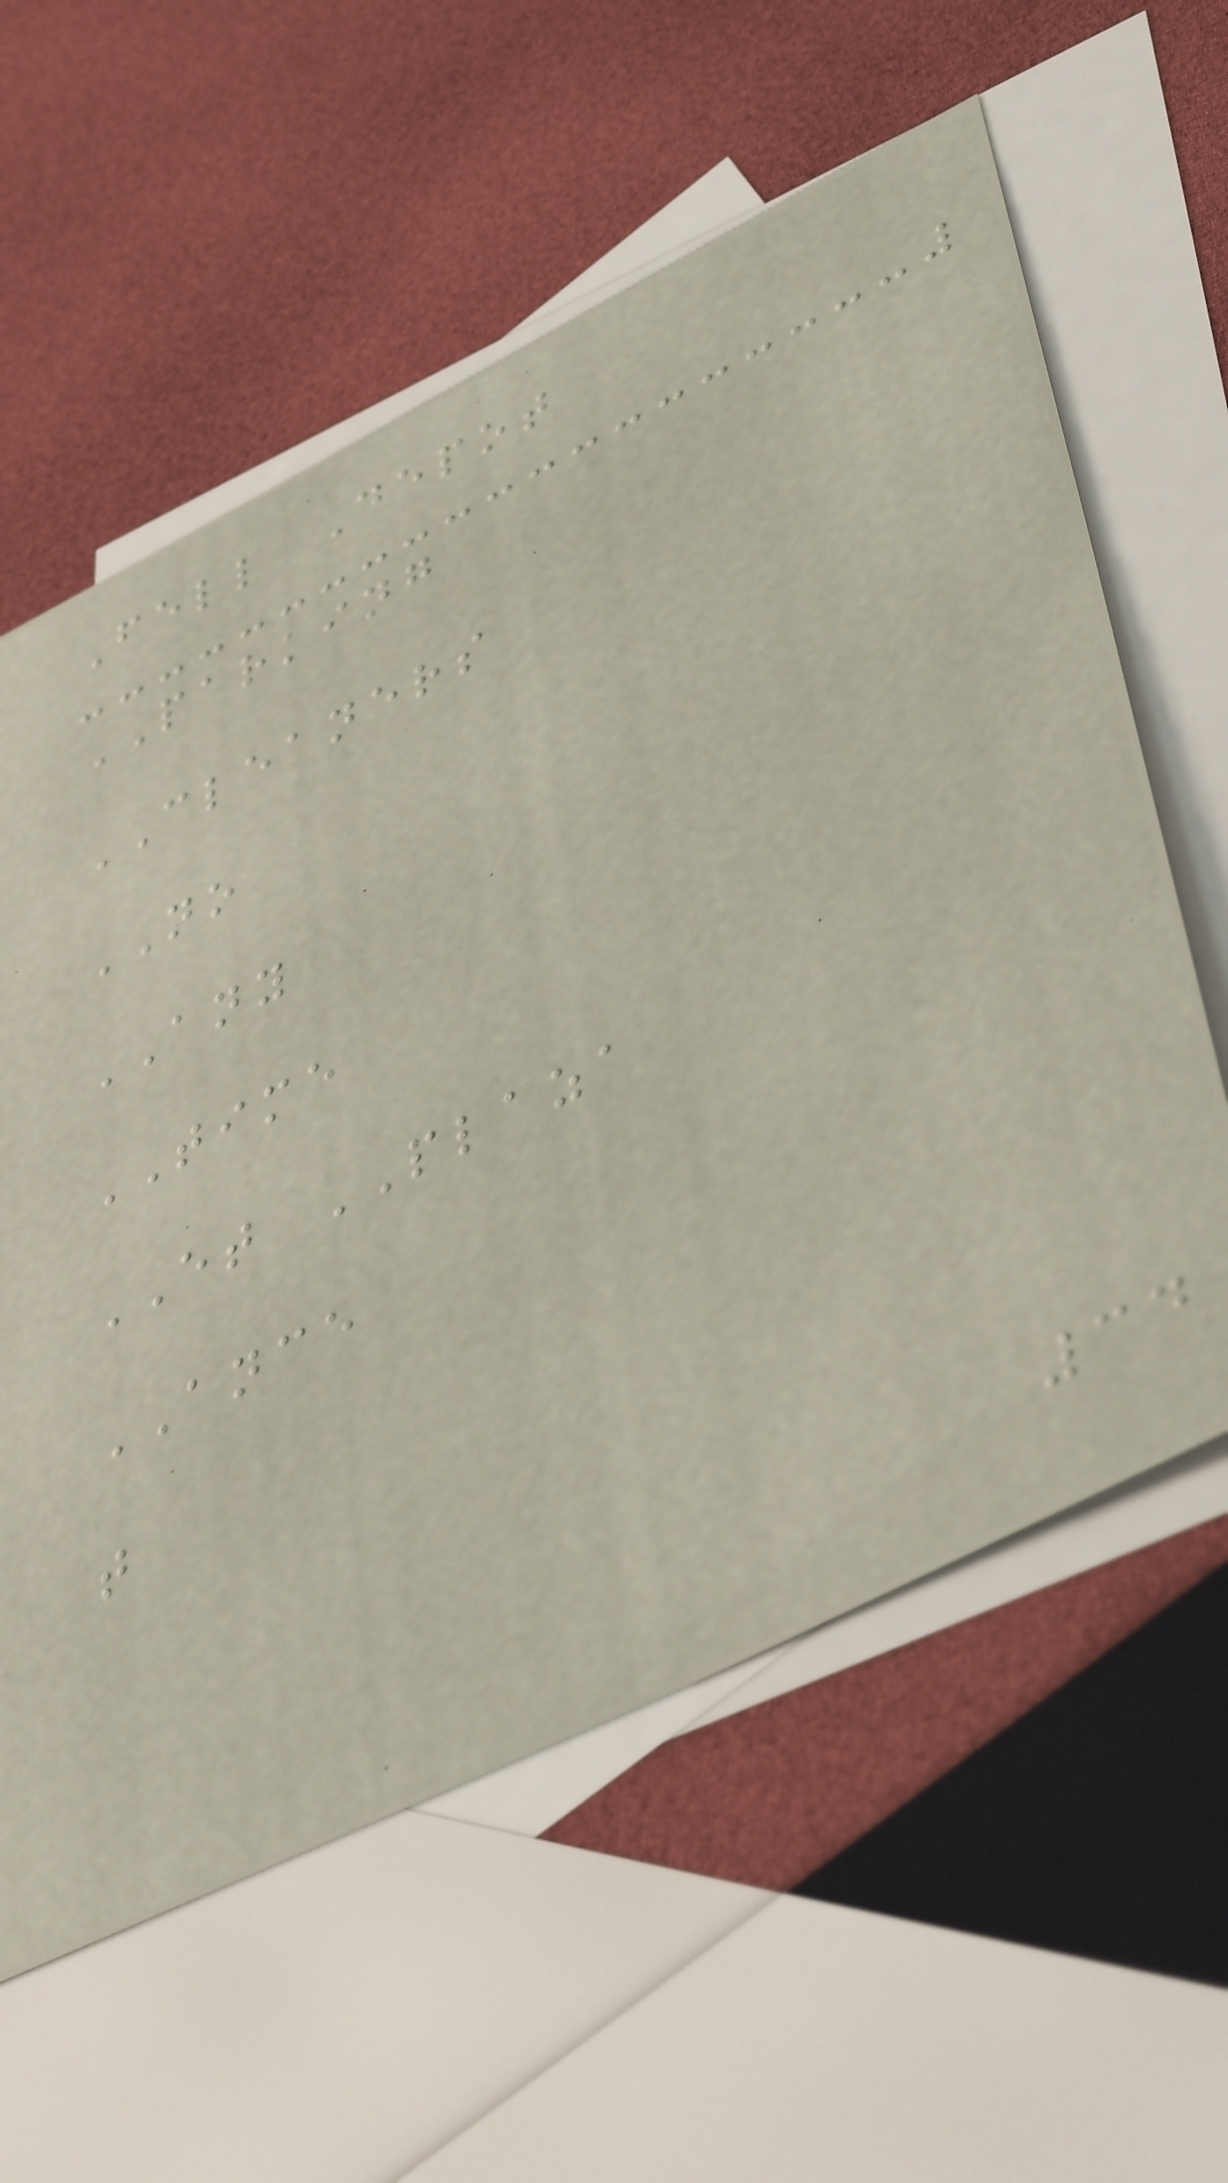Fell Depot
PARKING
CLEANERS
NO
ANY
TIME
ET PLAZA
ANCE
t
34
